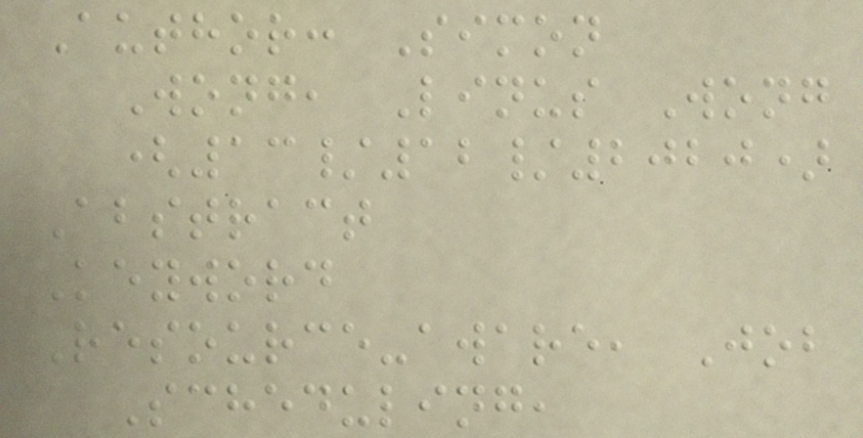Author: Simon
Wong, Linus Wong
(13/12/2020)
Abstract
Keyword
Resource-aware, Job
Scheduling,
